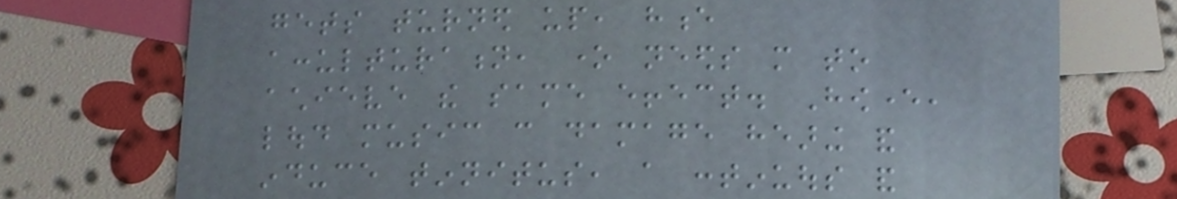gets turned up, hence
acculturation, one needs more to
achieve the same effect. However,
loud music can damage hearing and
induce tinnitus, a continuous and
